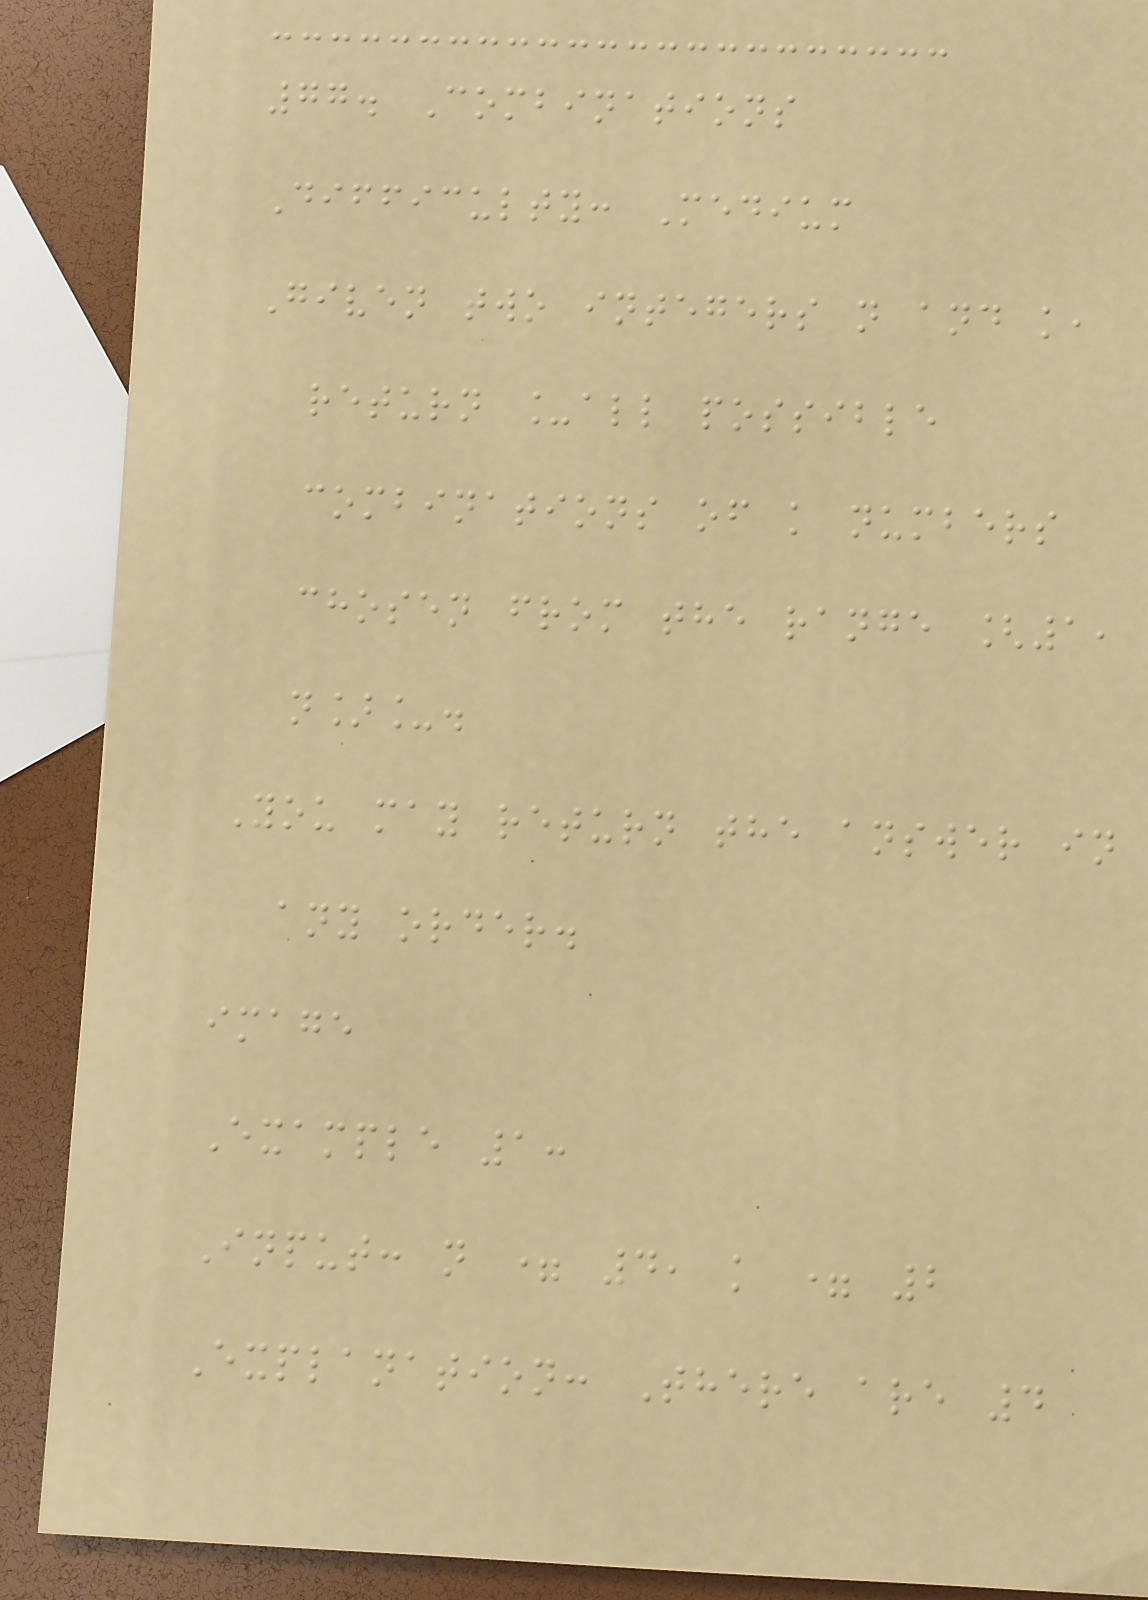77. Combinations
Difficulty: Medium
Given two integers n and k,
return _all possible
combinations of k numbers
chosen from the range [1,
n]_.
You may return the answer in
any order.
image
Example 1:
Input: n = 4, k = 2
Explanation: There are 4
